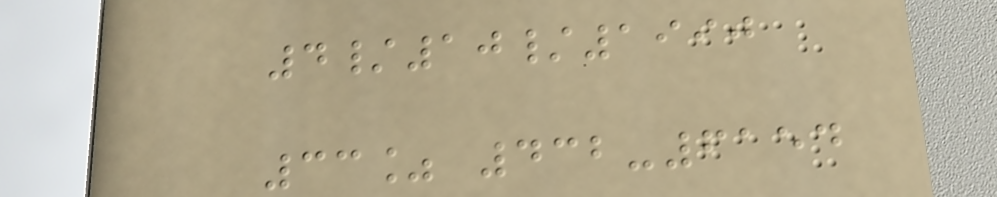4/10/1990
33% 432-6154
